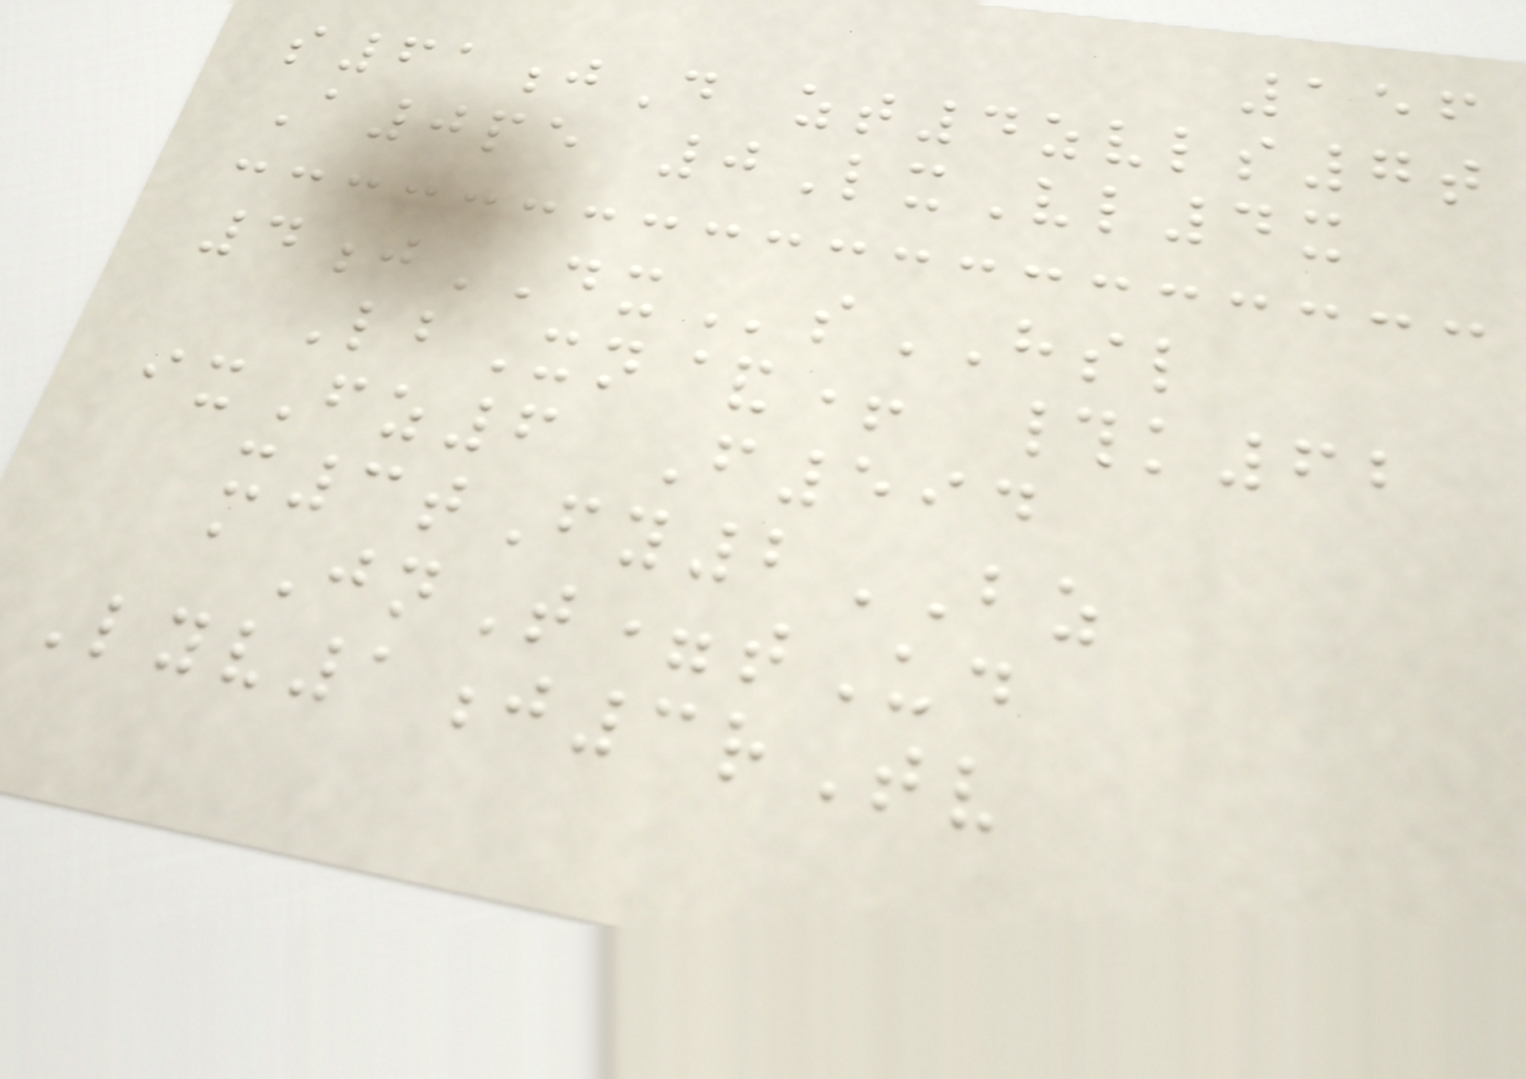156
s61jD zt4zvls7t
A0pe 0LxVl4x
4jDXsHSL
LbXn&+ #k62
ixFz6 F594
x3tFy2BZ
aJnT=tUd
Lyv1j3rTv
